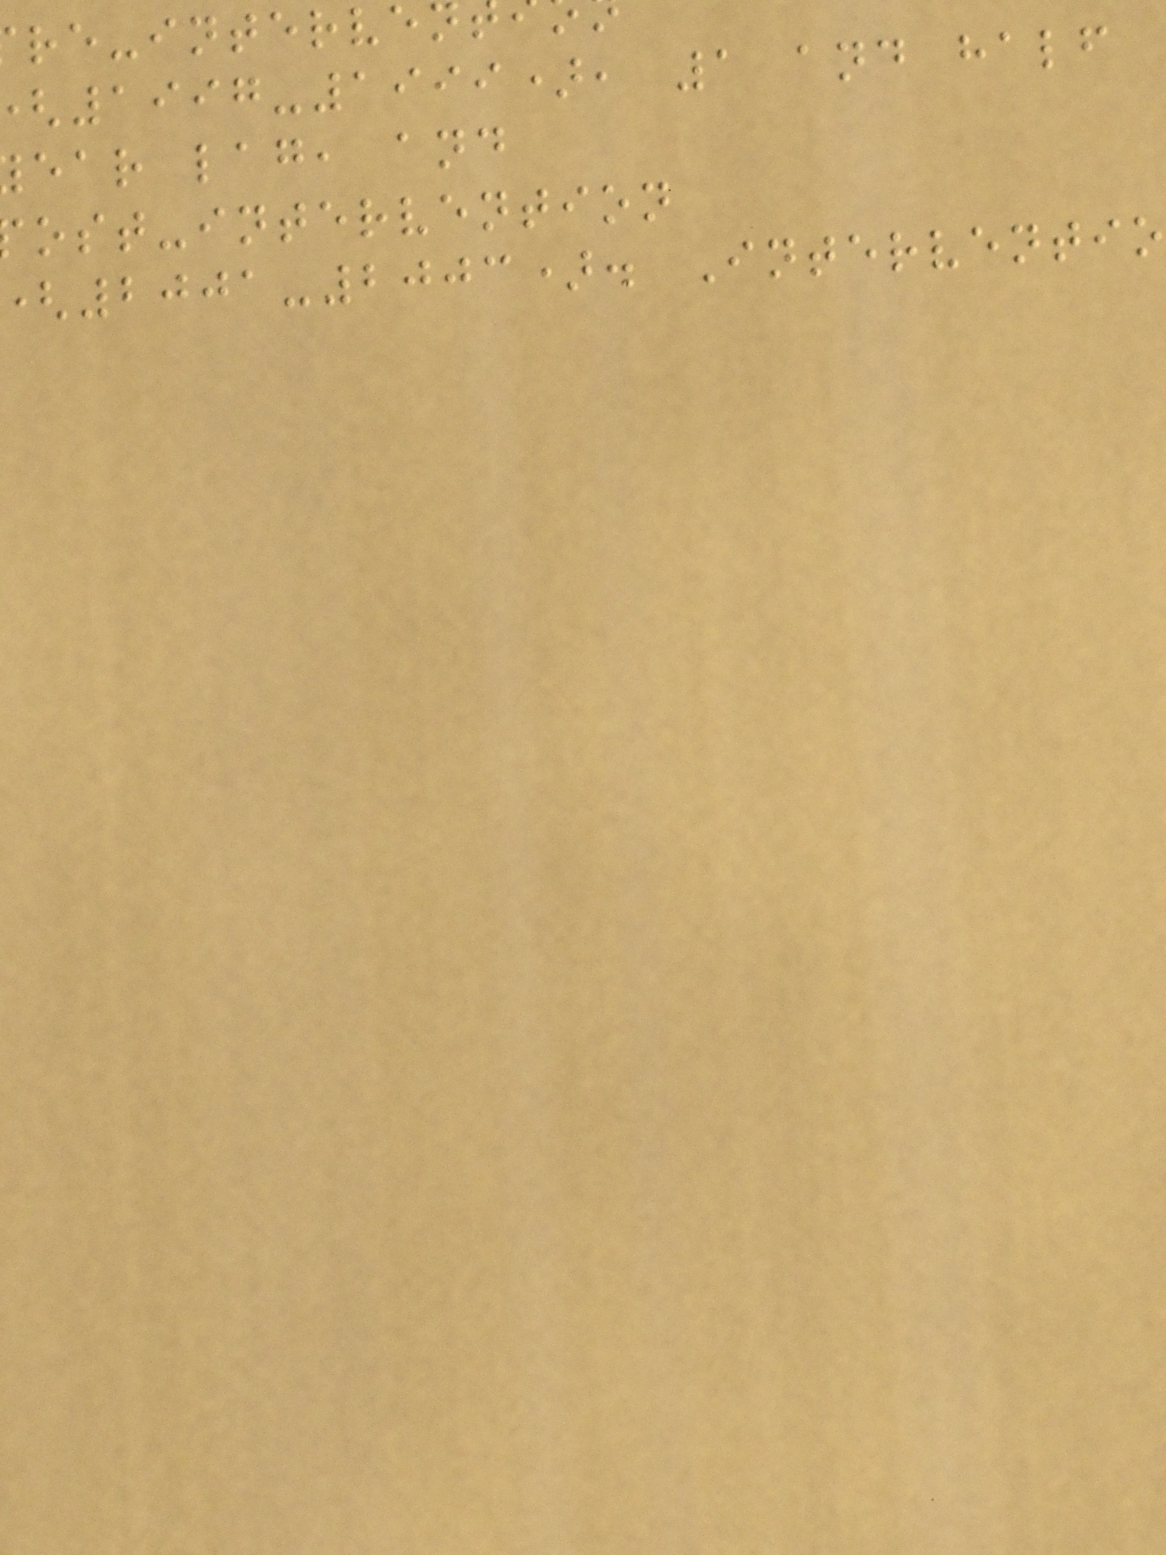1997-1999), 1 and half
ear lag, and
ost-intervention
2001-2003). Interventio
